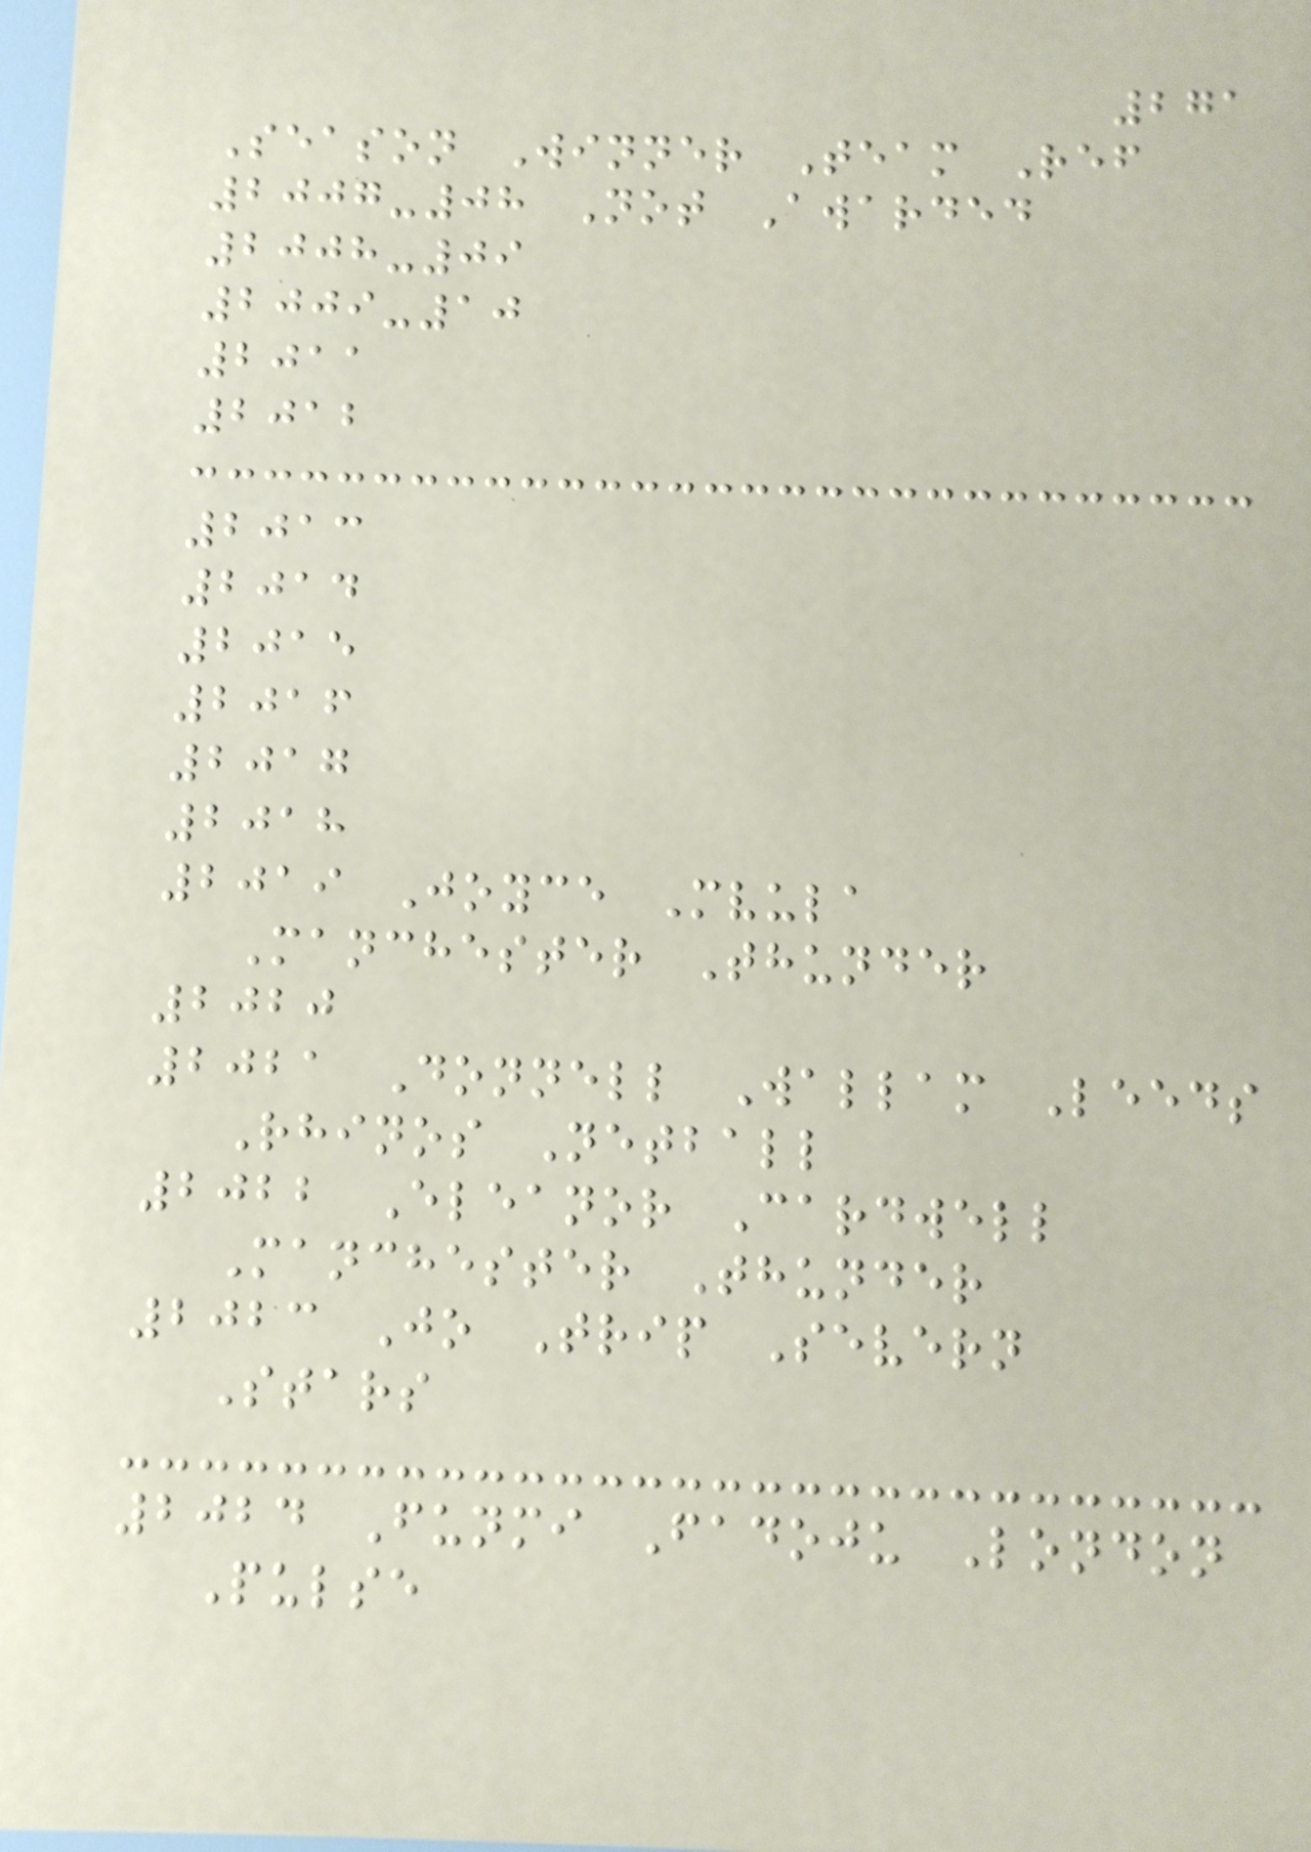271
Season Winner Team Ref
2007-08 Not Awarded
2008-09
2009-10
2011
2012
2013
2014
2015
2016
2017
2018
2019 Joyce Mvula
Manchester Thunder
2020
2021 Donnell Wallam Leeds
Rhinos Netball
2022 Eleanor Cardwell
Manchester Thunder
2023 Jo Trip Severn
Stars
2024 Funmi Fadoju London
Pulse
